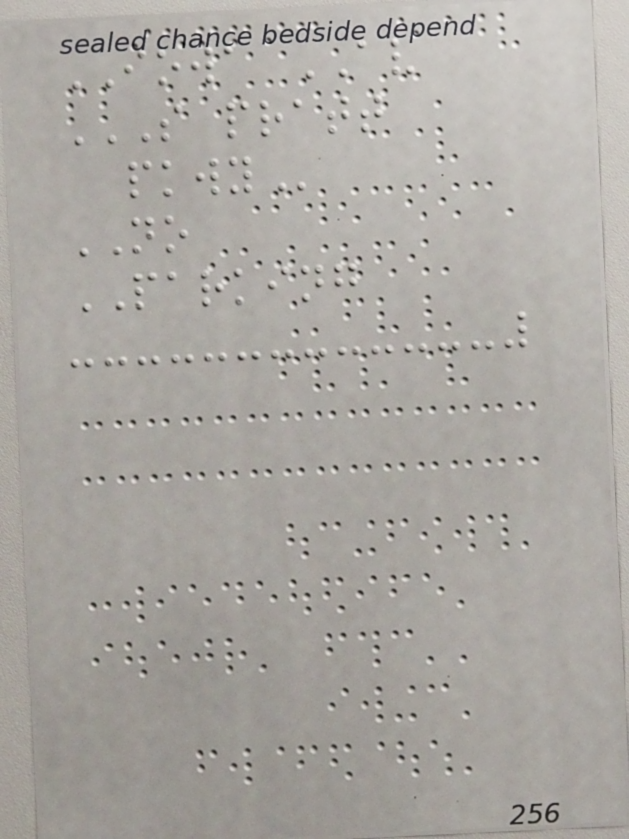IOWA AV
S PRATT
PKWY
NO
PARKING
